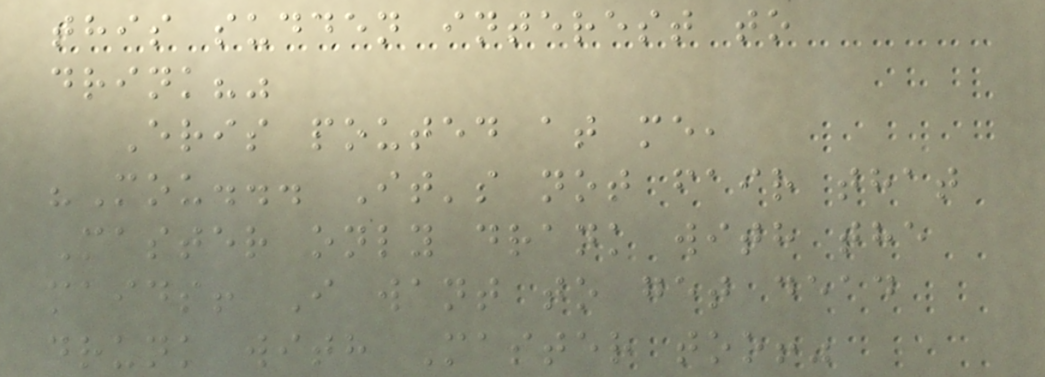this sudden interest to
drink?"
Eris pouted at me,
"Mou... It's not fair that
Master only drank with the
maids! I want to get dead
drunk with Master too!"
